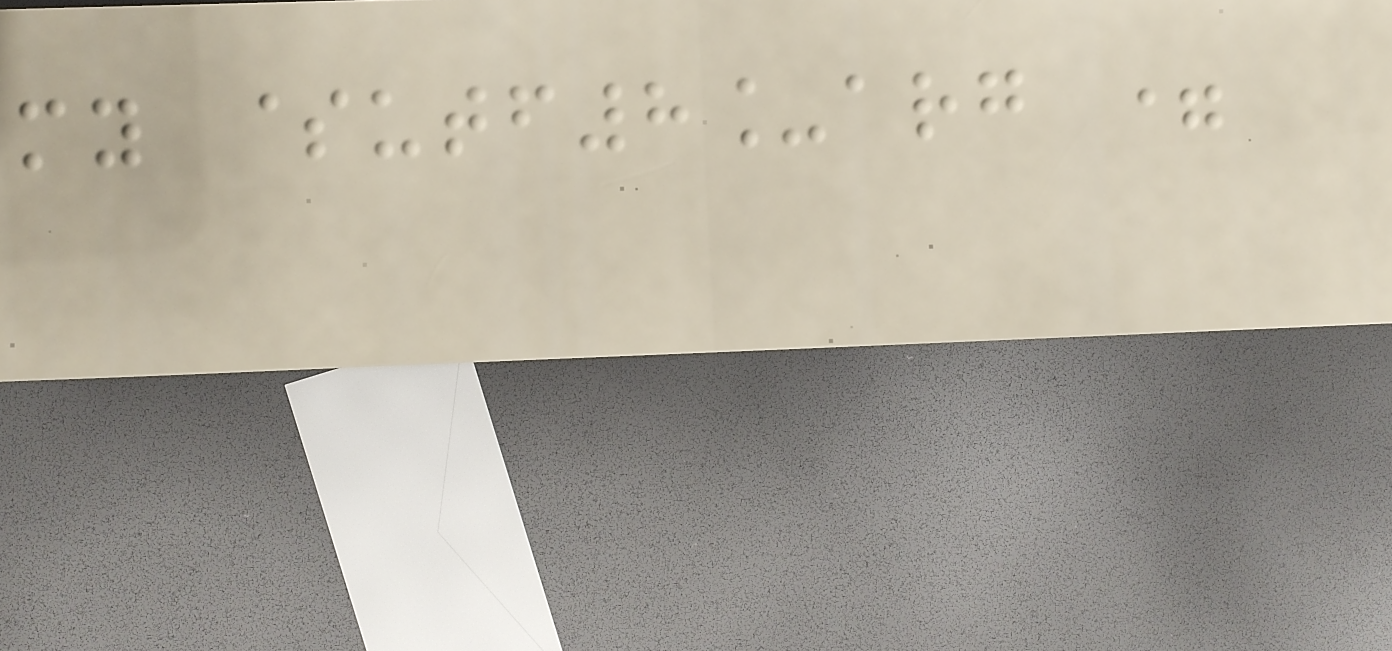my $utf8_arg =
